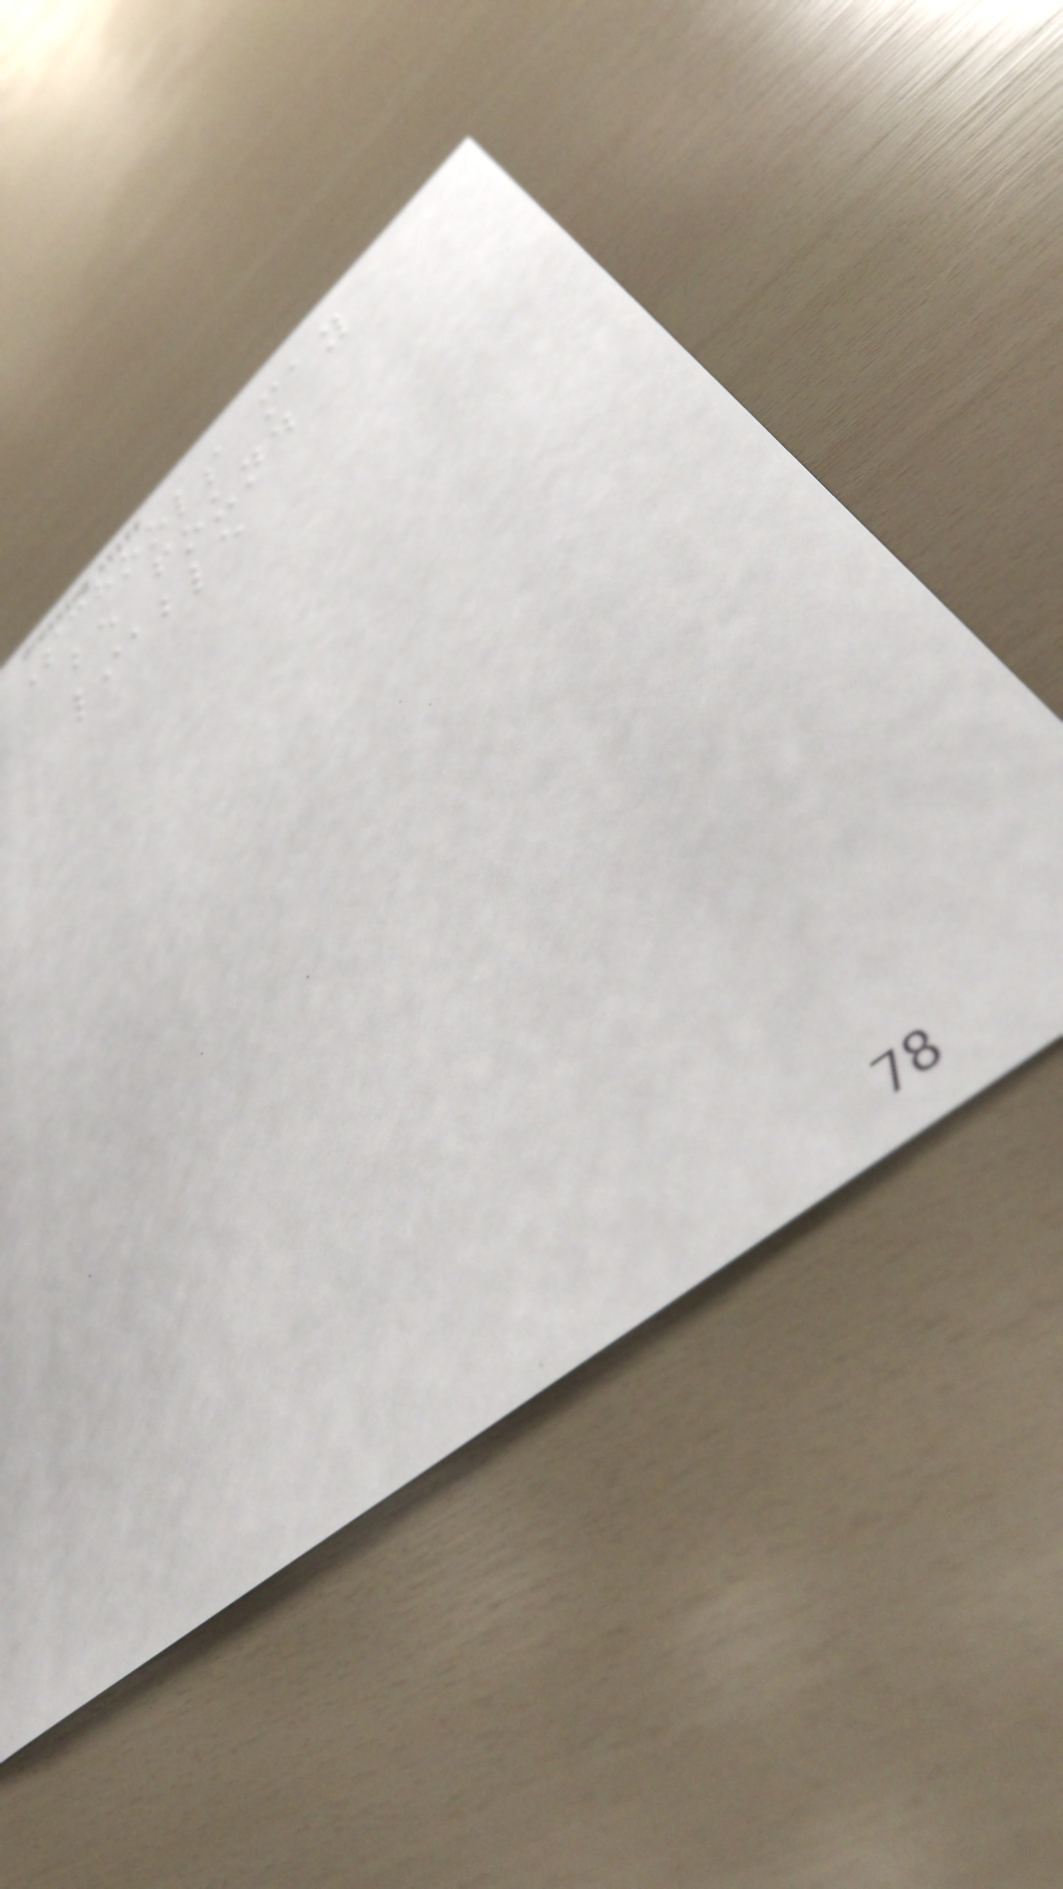Schools may
be found
liable
